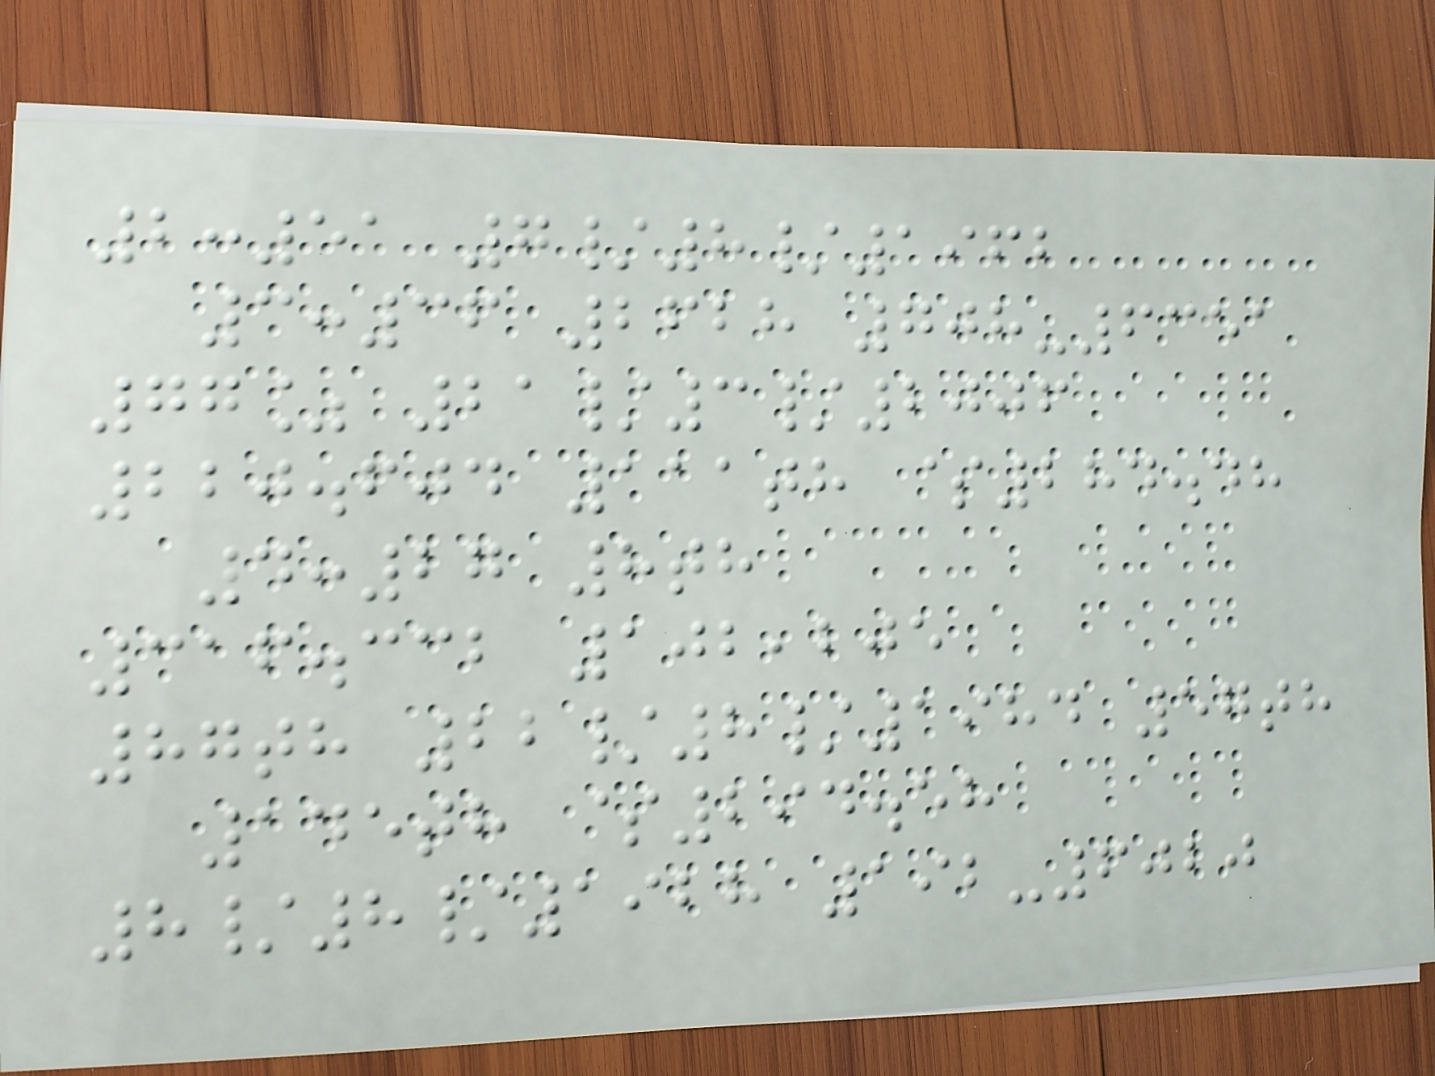2:51 7/8/1962
3:36 2628 708-6351
77% 21/3/2006
220.604 111th $284.48
4:27 8th
316.332 102,205
87th 22/8/1984 57th
145th $294.58
8/8/1928 192-6020
